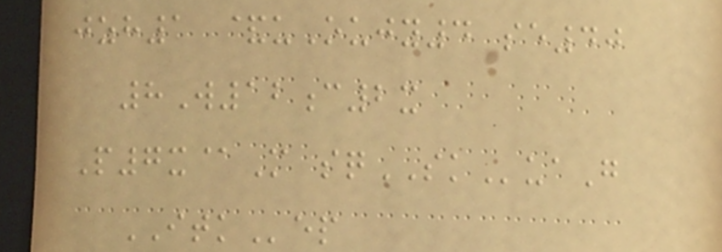jzh1 &uOujy4 se40
8W12c2x
P7x@M sqSKuaG
ITKep
